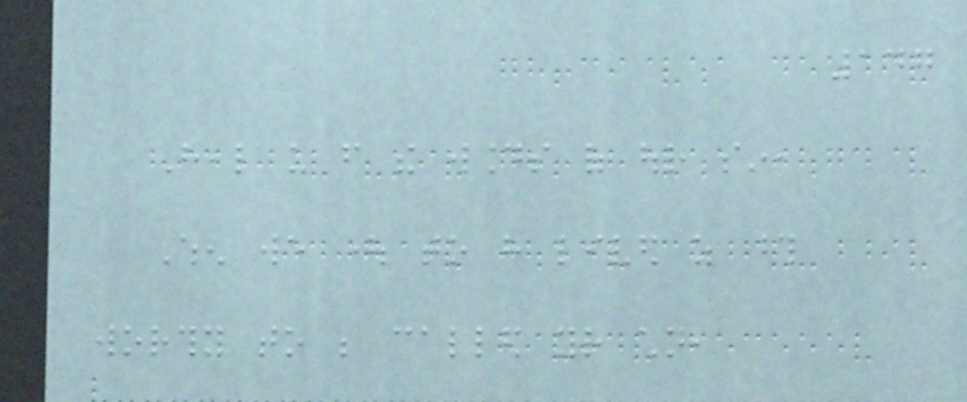147
Heal us from the wounds of our sin,
When we ought to have lived as those
worthy to be called your children,
